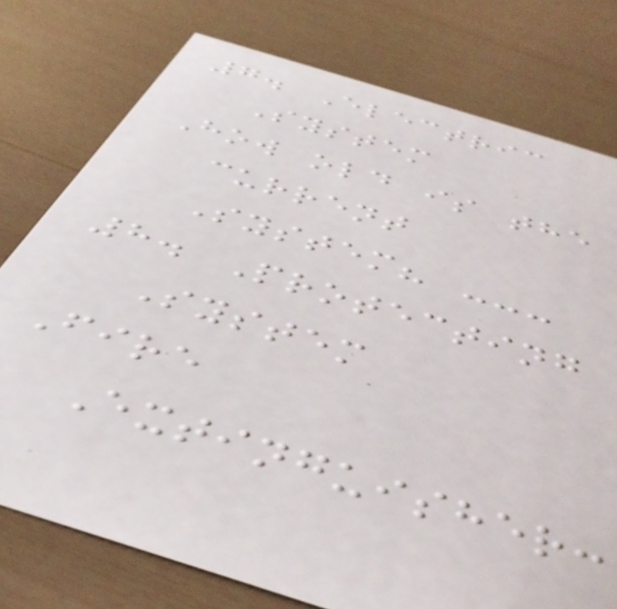7. Electric
System
How old is the
current
System? ---
8. Protecting
System
Fire
Extinguisher:
